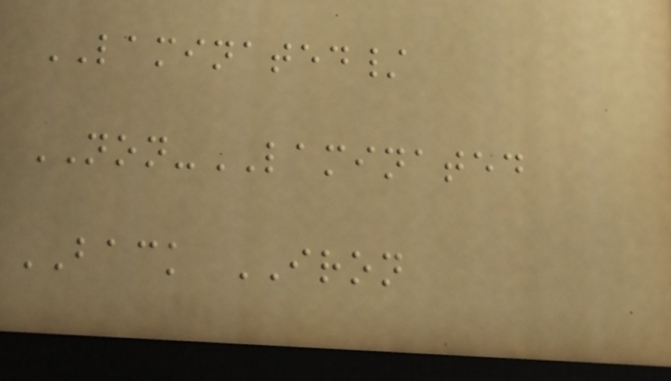LAMINATED/
NON-LAMINATED
BACK IRON
